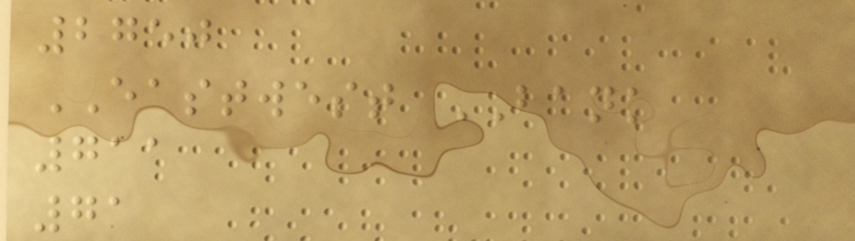2750
EASTWEST BANK
711
71
